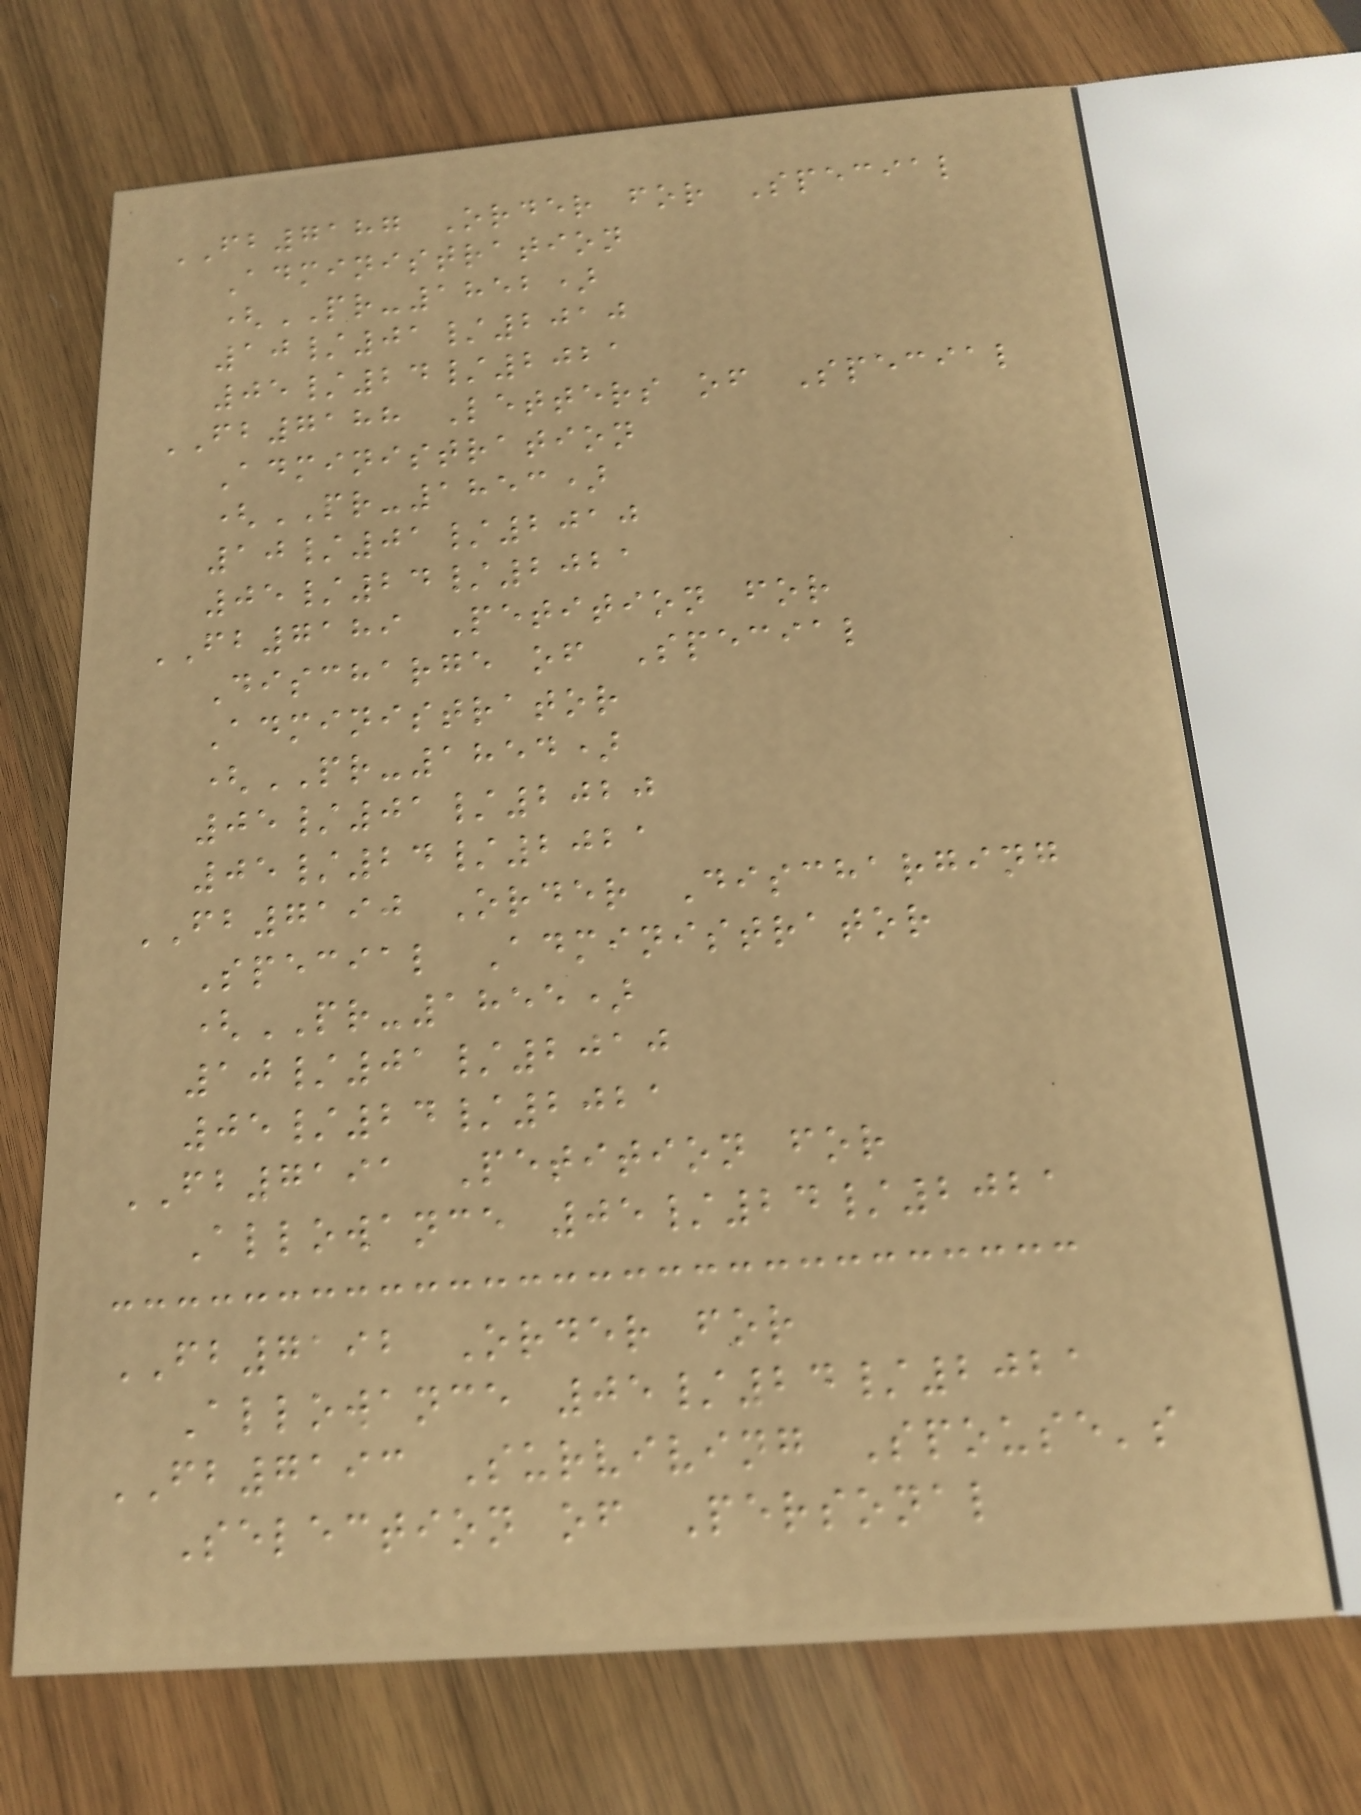FB7187 Order for Special
Administration
(PR-1852)
10/01/2010
05/24/2021
FB7188 Letters of Special
Administration
(PR-1853)
10/01/2010
05/24/2021
FB7189 Petition for
Discharge of Special
Administrator
(PR-1854)
05/01/2020
05/24/2021
FB7190 Order Discharging
Special Administrator
(PR-1855)
10/01/2010
05/24/2021
FB7191 Petition for
Allowance 05/24/2021
FB7192 Order for
Allowance 05/24/2021
FB7193 Surviving Spouse's
Selection of Personal
